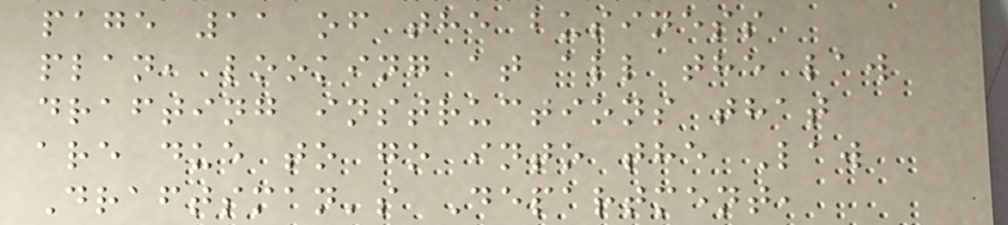page 11 of the business
plan, looking at all the law
drafting instructions that
are due to go into the Law
Draftsman's Department,
